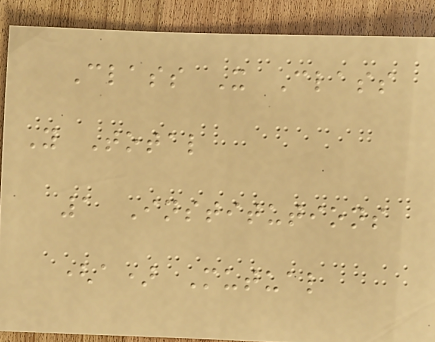Class X Class
Y Total
1 Institutions
(a) Mutual
